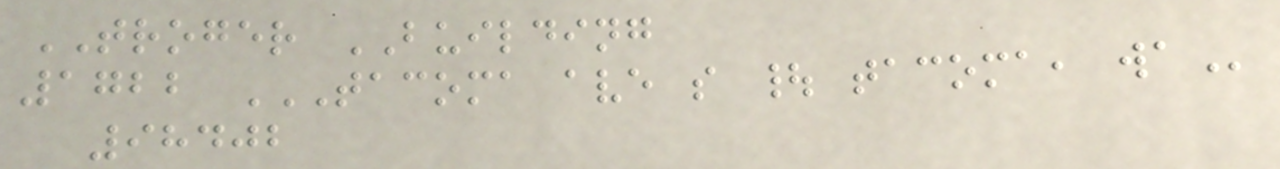TROGER BUILDING
1722 TACOMA AVE S | TACOMA, WA
98402
